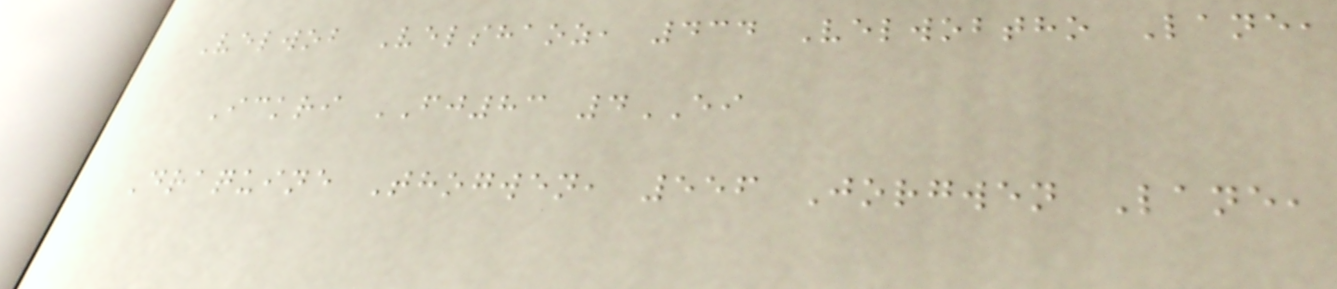Velwob Velshaoz, 434 Velwobtho Lane,
Ickri FJ83 4EI
Draquine Thogwen, 556 Jorgwen Lane,
